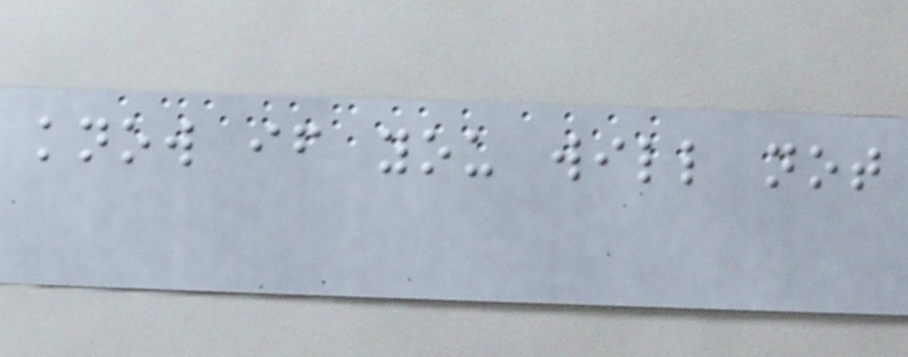know if you will not
